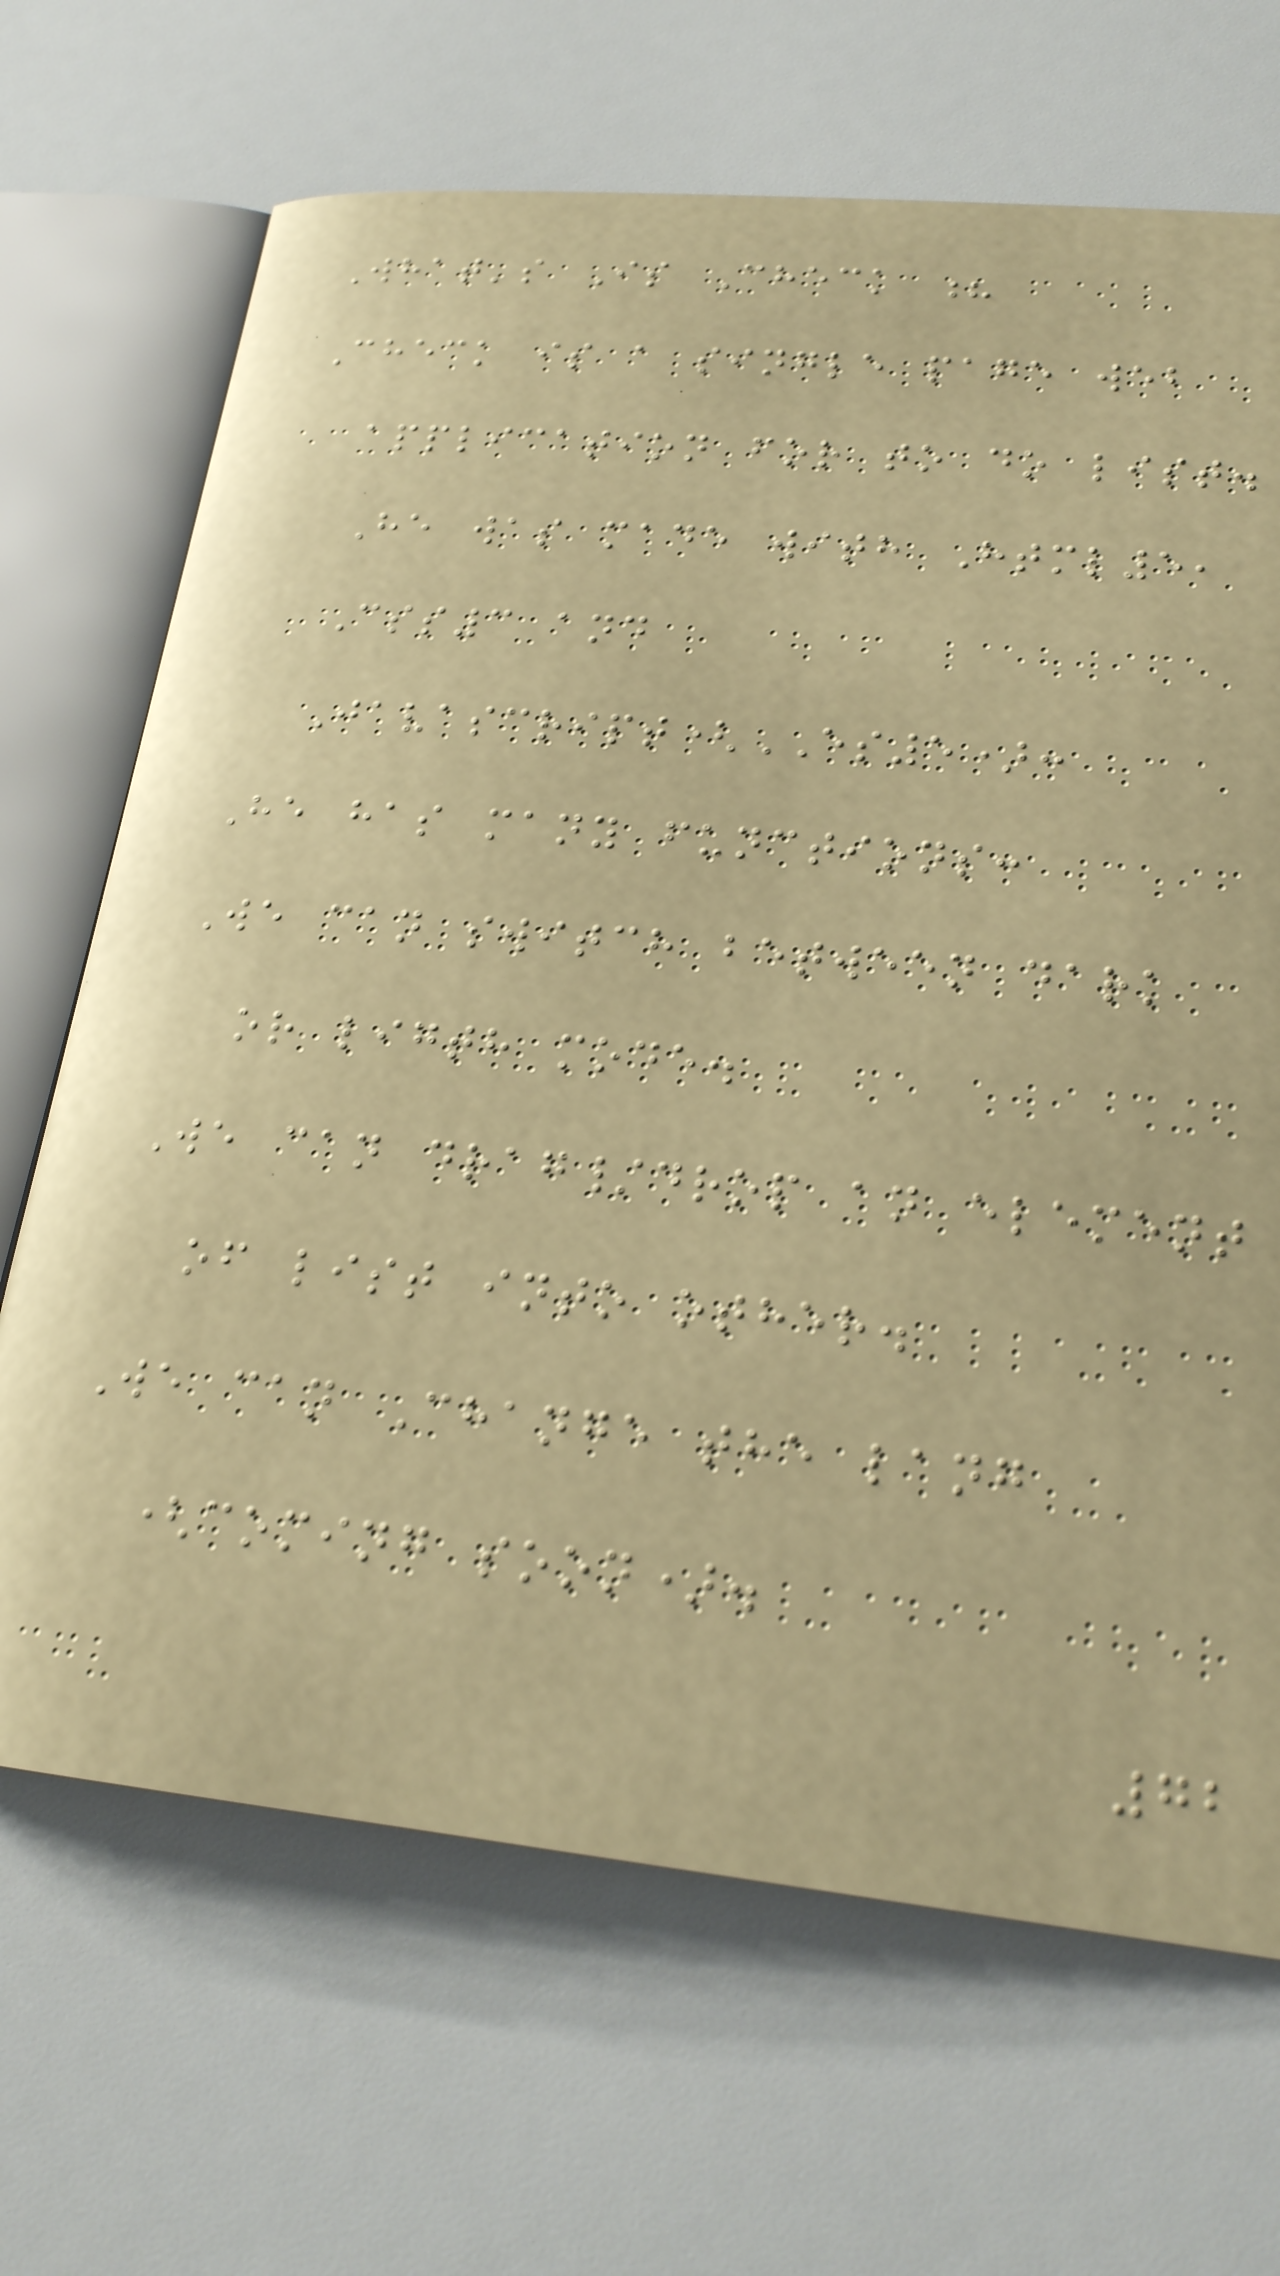What's Is Check ?
Check is a single page web
application for to do list.
He was made with Html5,
Css3 and
Javascript(ES5):
He has many functions:
We can switch between dark
or ligth mode.
We can drag/drop an element
of list into other.
We can Change the lang
(coming soon).
72
